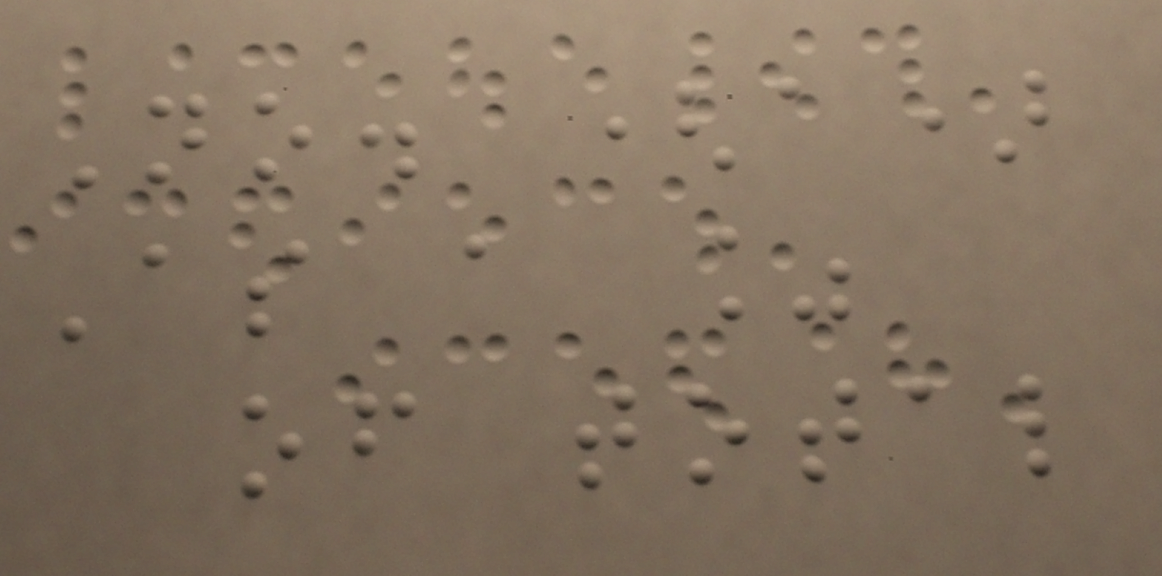No. (a)
As a %
of total
